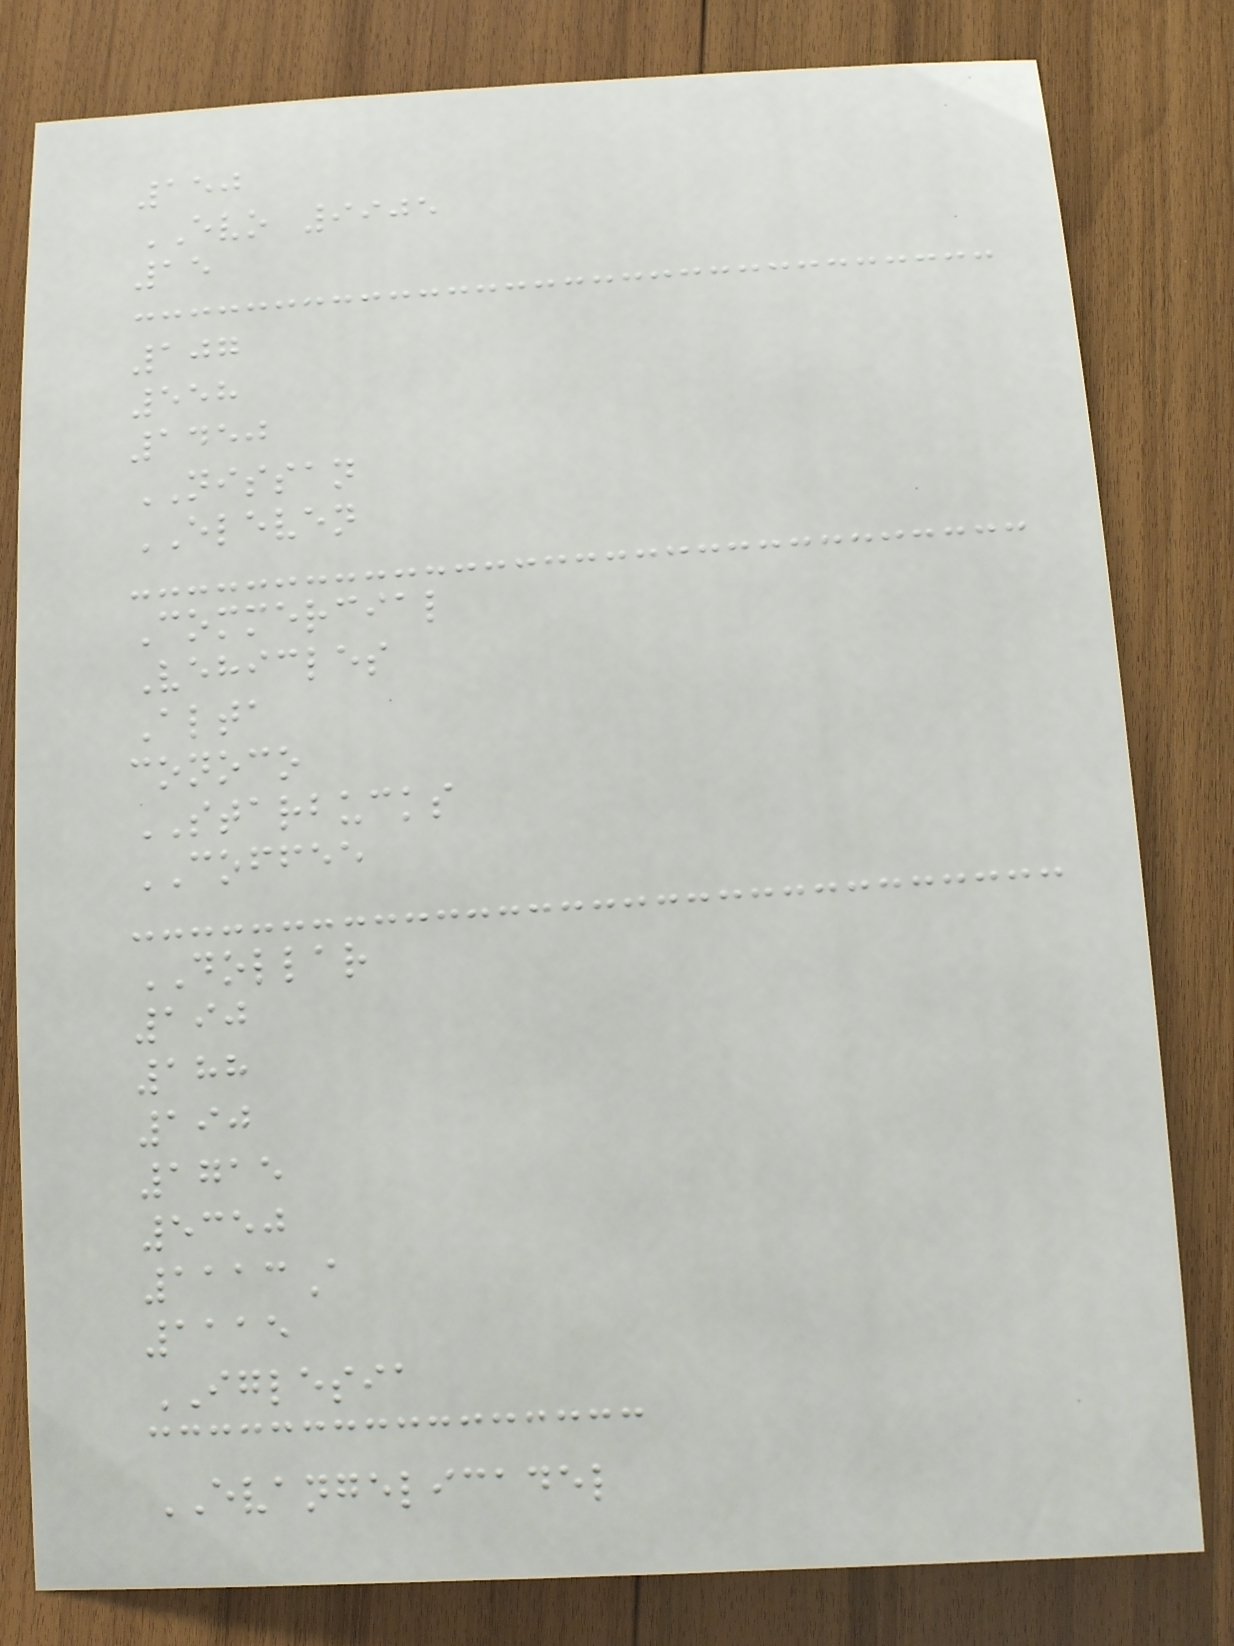150
EVO 9905
15
107
558
1450
NISSAN
ELEVEN
Commercial
Vehicles
Alta
conoco
STARBUCKS
COFFEE
DOLLAR
190
188
190
1715
5350
1113A
1115
IGLESIA
EVANGELICADEL
